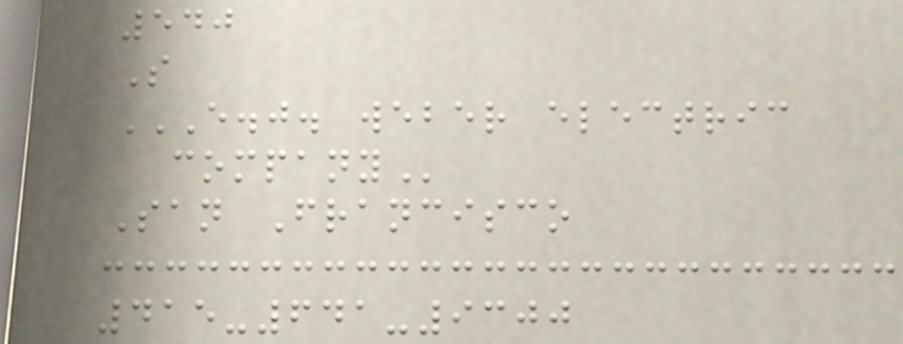540
S
E.J. WEBER ELECTRIC
COMPANY
San Francisco
415-641-9300
